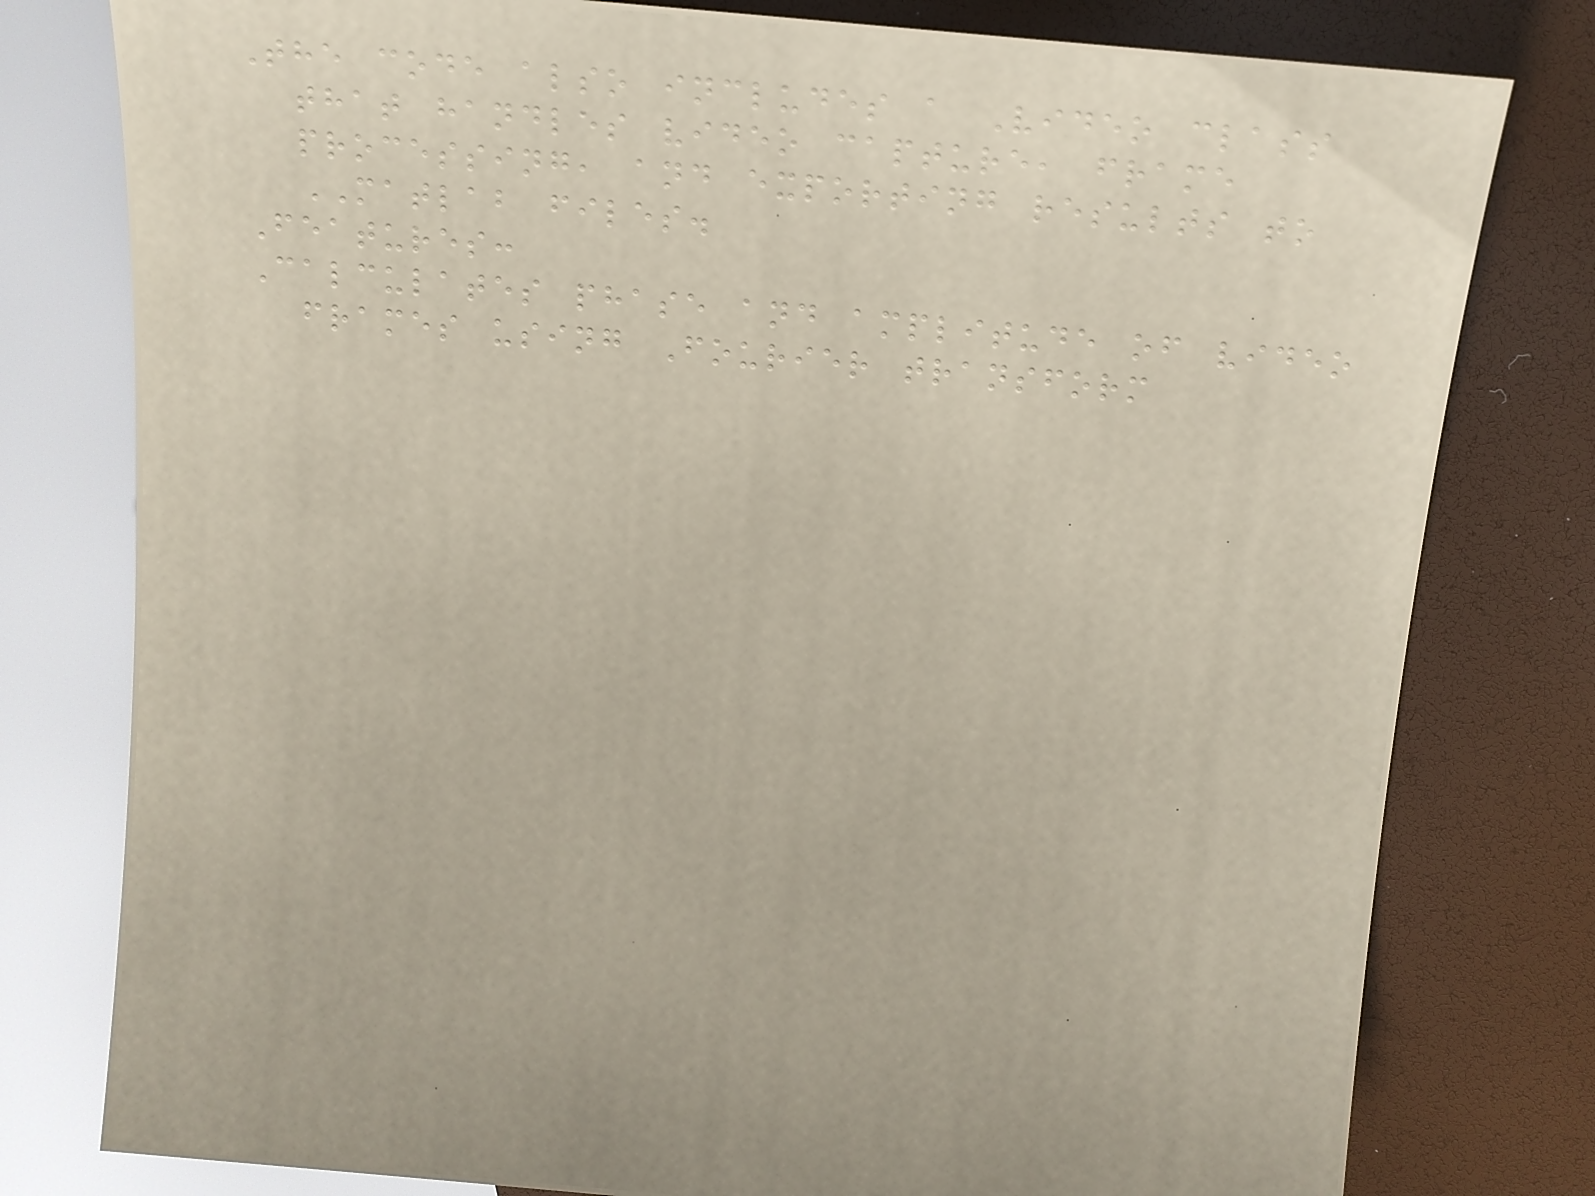The code also includes a Video class
that handles video capture, frame
processing, and exporting results to
MATLAB files.
Features:
Calculates phase and amplitude of video
frames using Fourier transform
